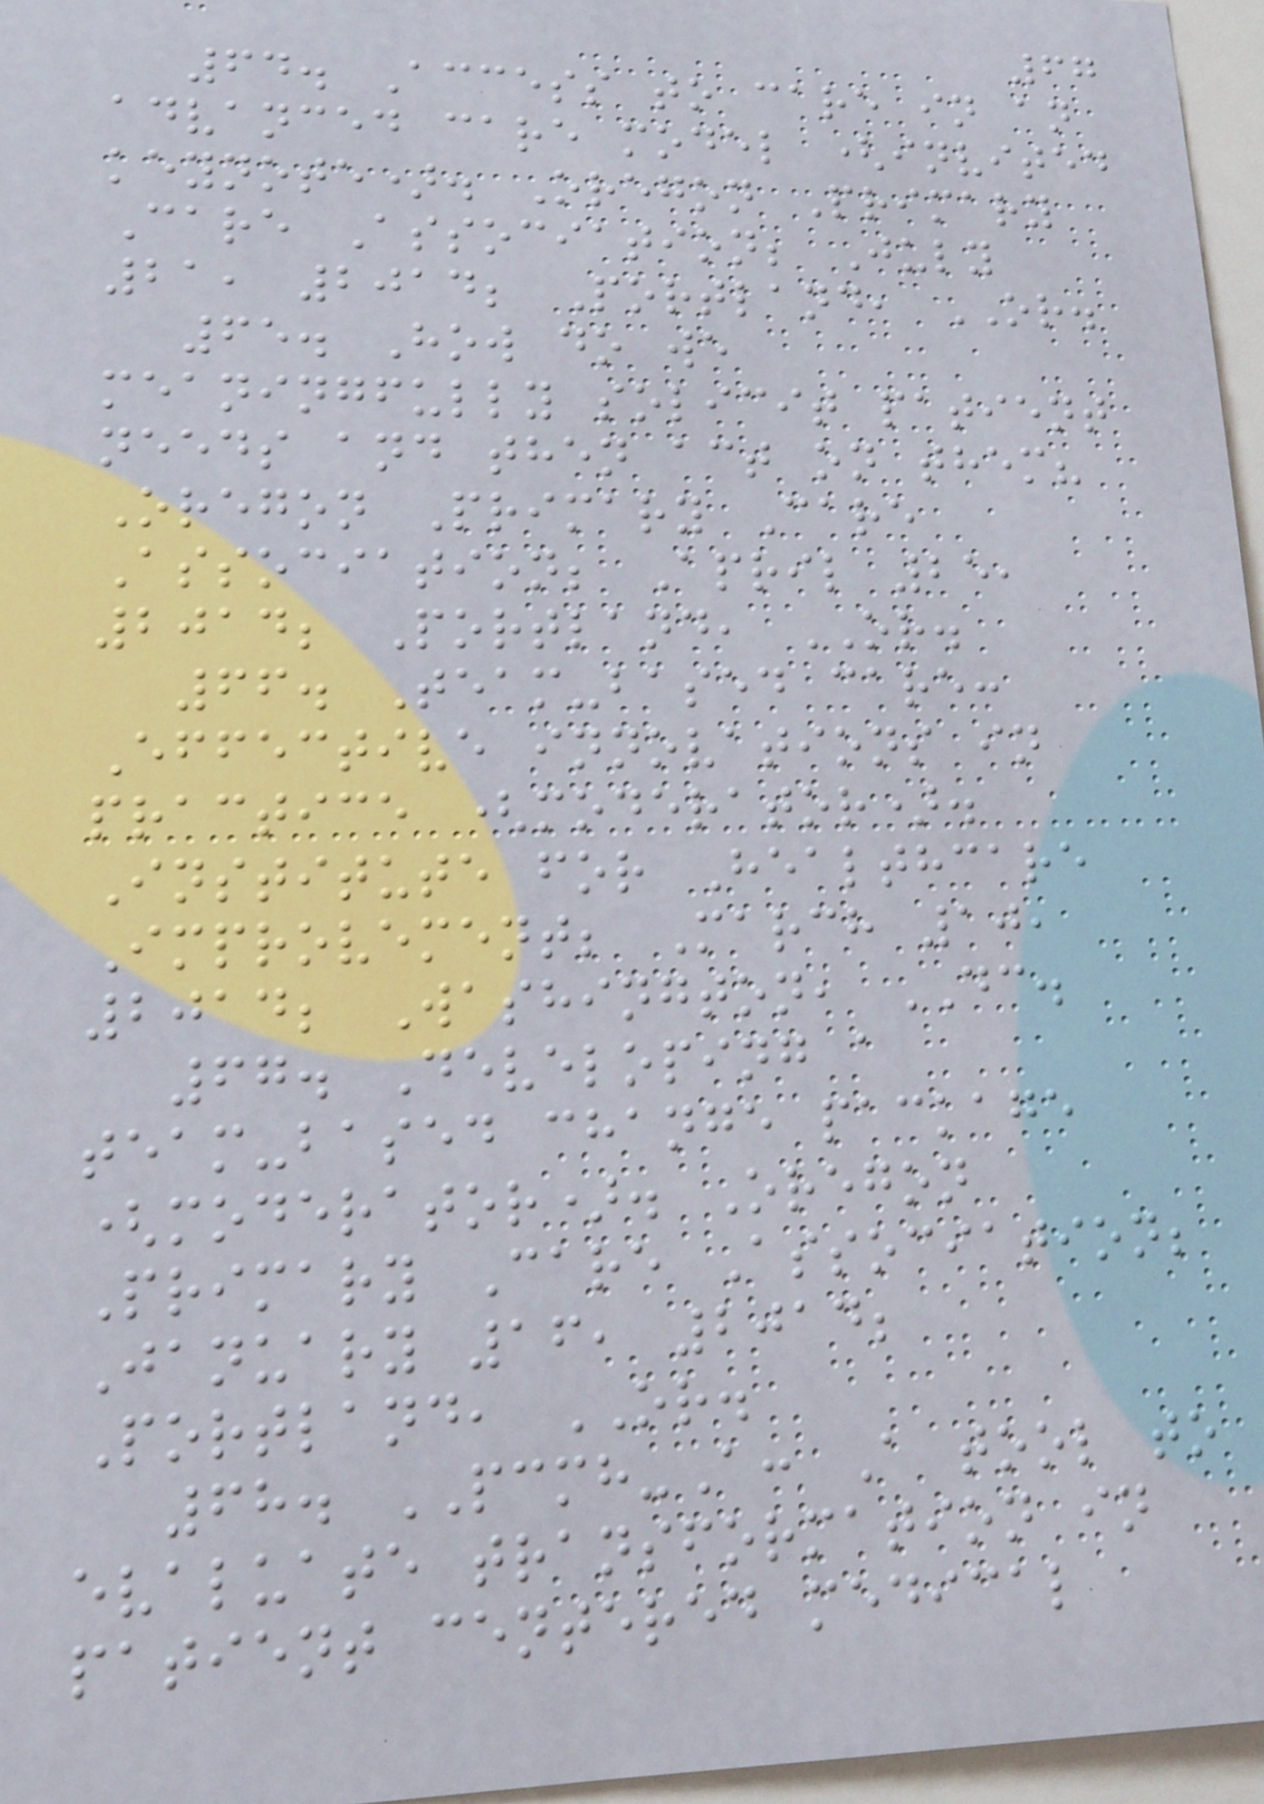67
64. Access to care in an
advanced care model (invited
keynote). Oregon Primary
Care Association; July
21, 2014; Portland, OR.
65. How do we
meaningfully solicit patient
needs and then act on them?
Oregon Primary Care
Association; April 25,
2014; Portland, OR.
66. Team-based care:
Effective innovations in
practice (moderator).
Institute for Healthcare
Improvement; March 10,
2014; Washington, DC.
67. Developing a
team-based change package
(moderator). Oregon
Primary Care Association;
January 16, 2014;
Portland, OR.
68. PCMH-A: A tool to
evaluate transformation in
patient centered medical
